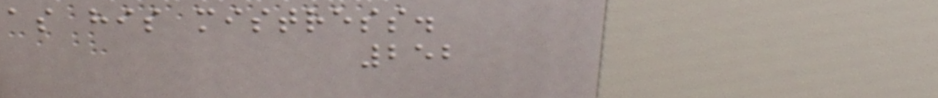as his mistress.
252
